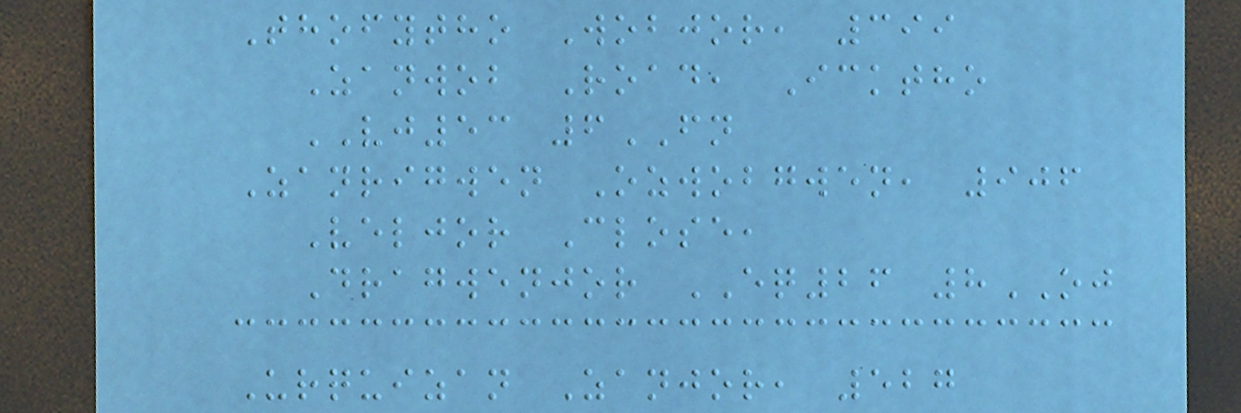Thofytho Wobjor, 399
Zanwob Road, Icktho
VJ53 6FN
Zanrigwen Ozwobgwen, 906
Veljor Close,
Dragwenjor EQ26 8OJ
Urquizan Zanjor, 527
